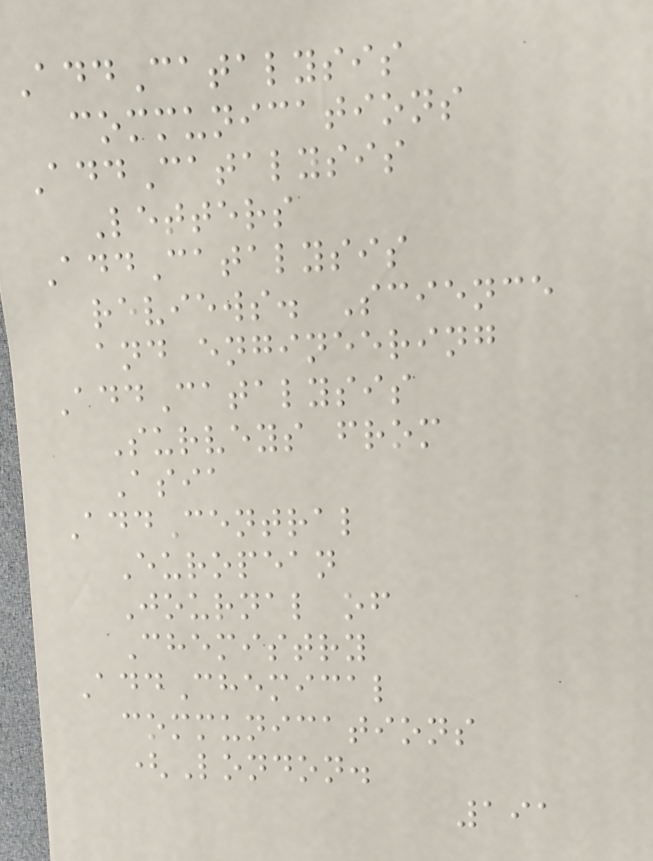AddCatalysis
communications
AddCatalysis
Letters
AddCatalysis
reviews. Science
and engineering
AddCatalysis
Surveys from
Asia
AddCentral
European
Journal of
Chemistry
AddChemical
communications
(London.
191
